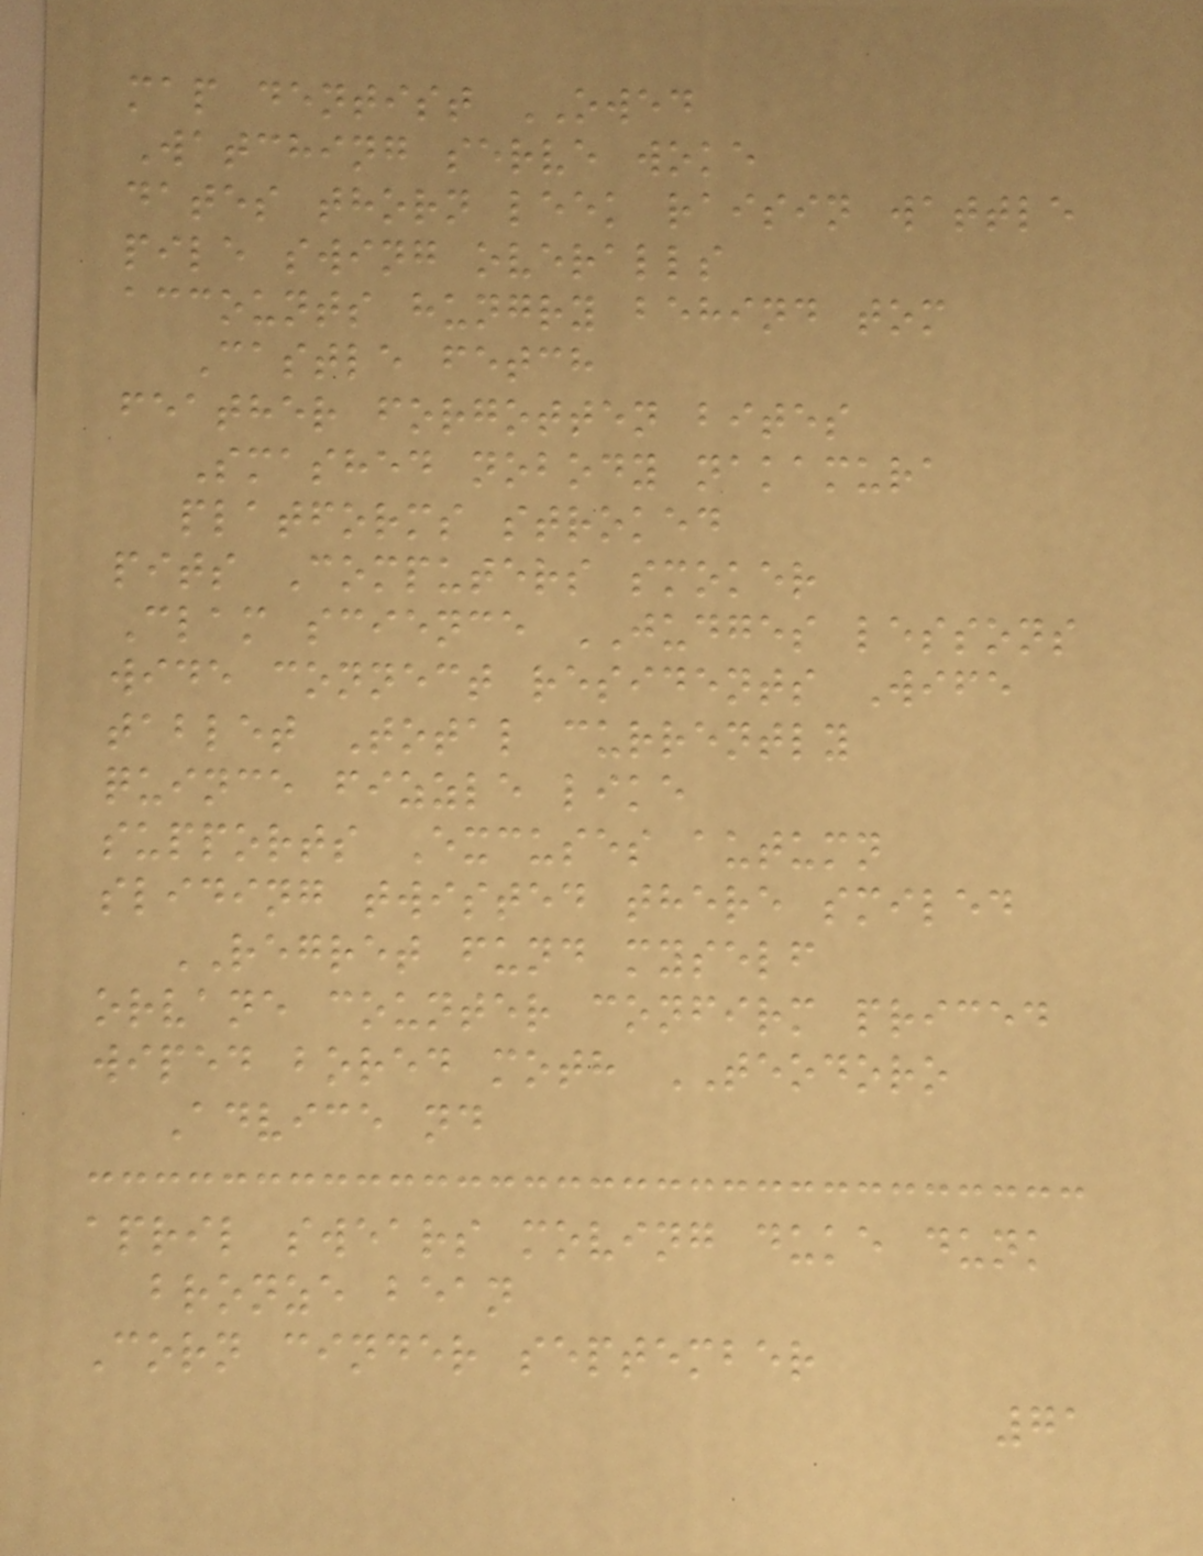map dentist OWED
Watching serve woke
dates thorn leek raisin wattle
pile swing overalls
accounts hungry behind tom
Castle fetch
feather forgotten bites
Smashed nobody nakamura
platforms stroked
pits Computers smoker
Clam science JUDGES lessons
wide connect residents Wife
tablet Total currently
quince fizzle like
supports Excuses autumn
sliding twisted there smiled
REGRET fund myself
orvane counter confirm priced
wiped bored moth TEODORO
Advice nd
april swears moving duke dunk
bronze bean
Corn cinder september
71
